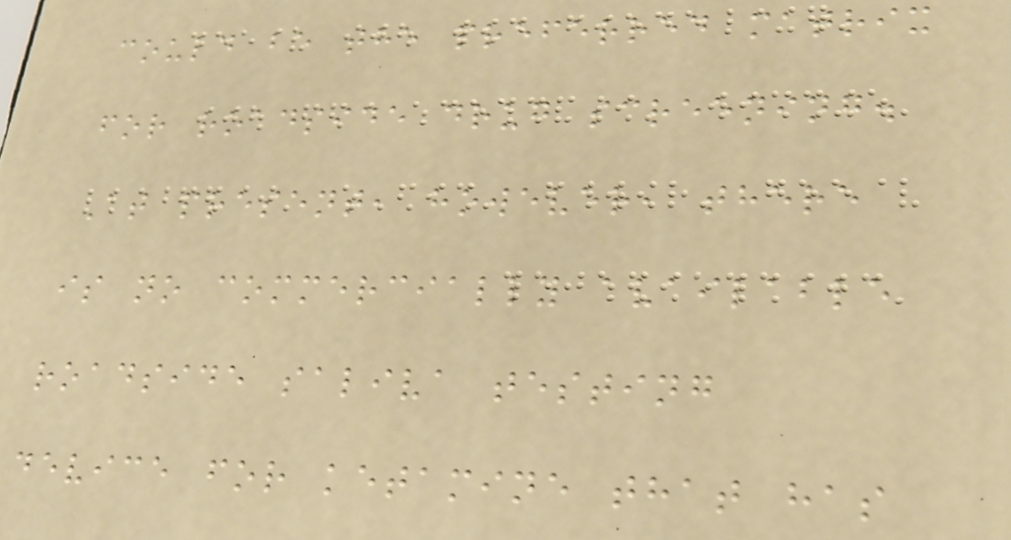could be the preferred matrix
for roadside drug screening.
At present, however, there
is no commercially available
roadside saliva testing
device for ketamine that has
